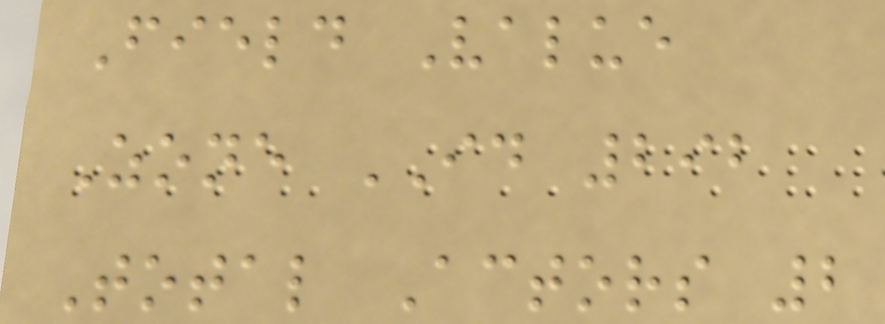Field Value
Zone ID 292
Total Actors 2
